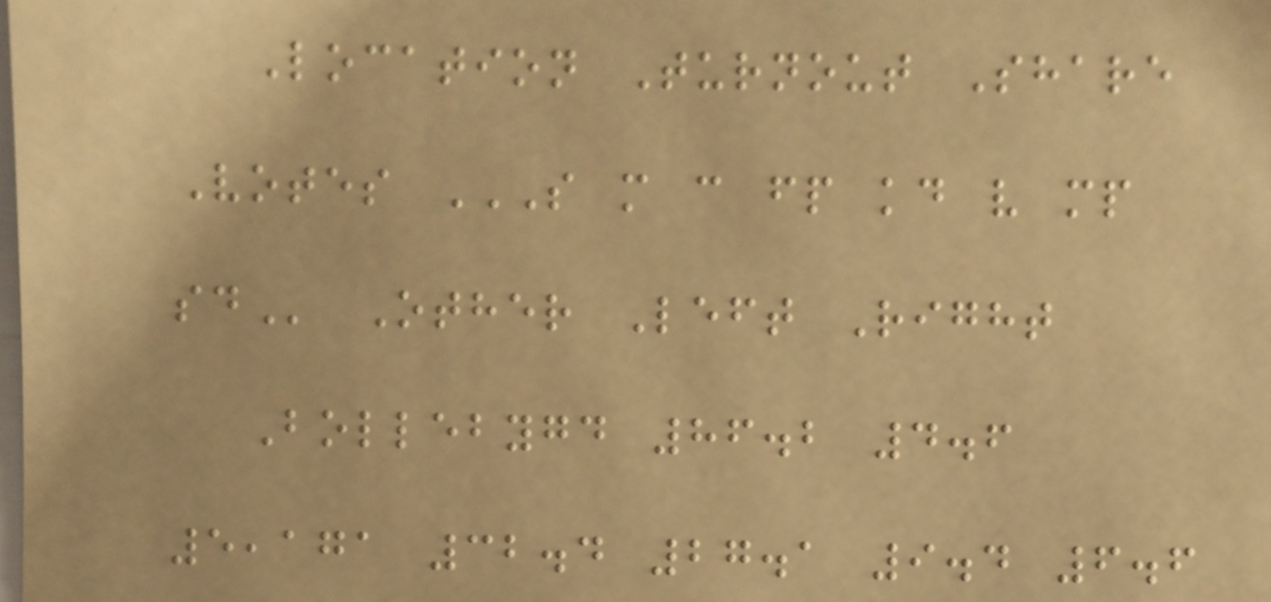Location Turnout Share
Votes S M C FP KD V MP
SD Other Left Right
Bollebygd 86.2 4.6
5,171 32.4 27.1 9.4 6.6
